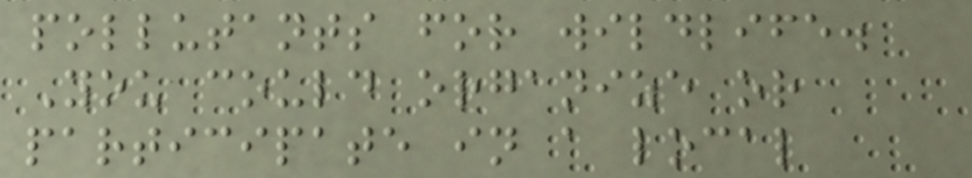pollutants for wildlife.
You could organize or
participate in a local
